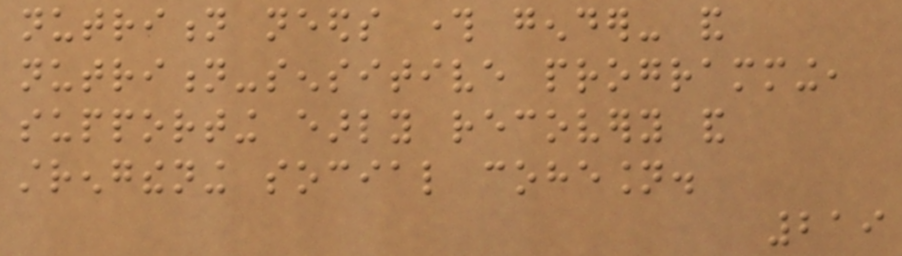nutrition needs through gender- and
nutrition-sensitive programming,
supporting early recovery and
strengthening social cohesion.
219
